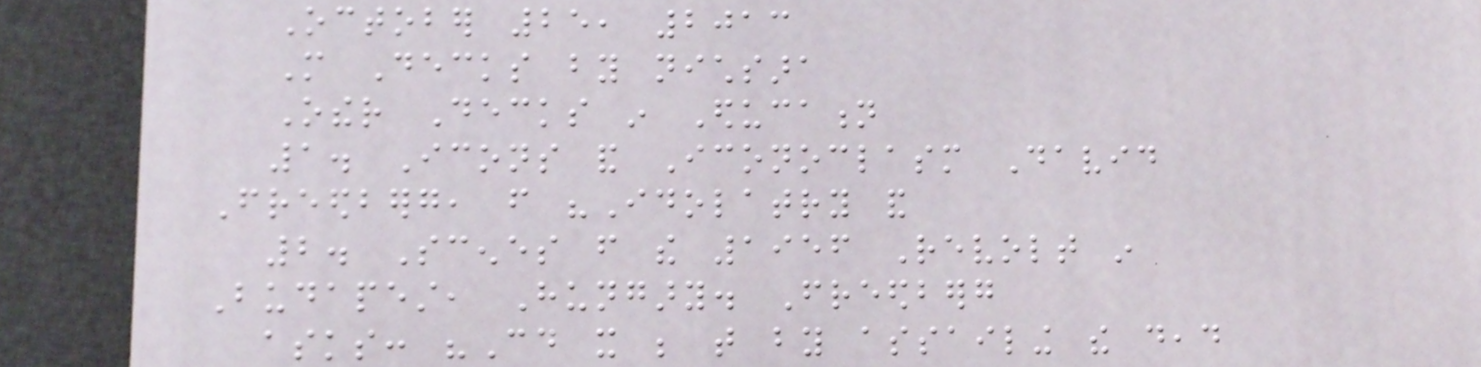October 25, 2013
More Decks by nichsara
Other Decks in Education
1. Icons and Iconoclasm David
Freedberg, from "Idolatry and
2. Scenes from the 1956 Revolt in
Budapest, Hungary. Freedberg
asks: "Could it be that by assailing the dead
